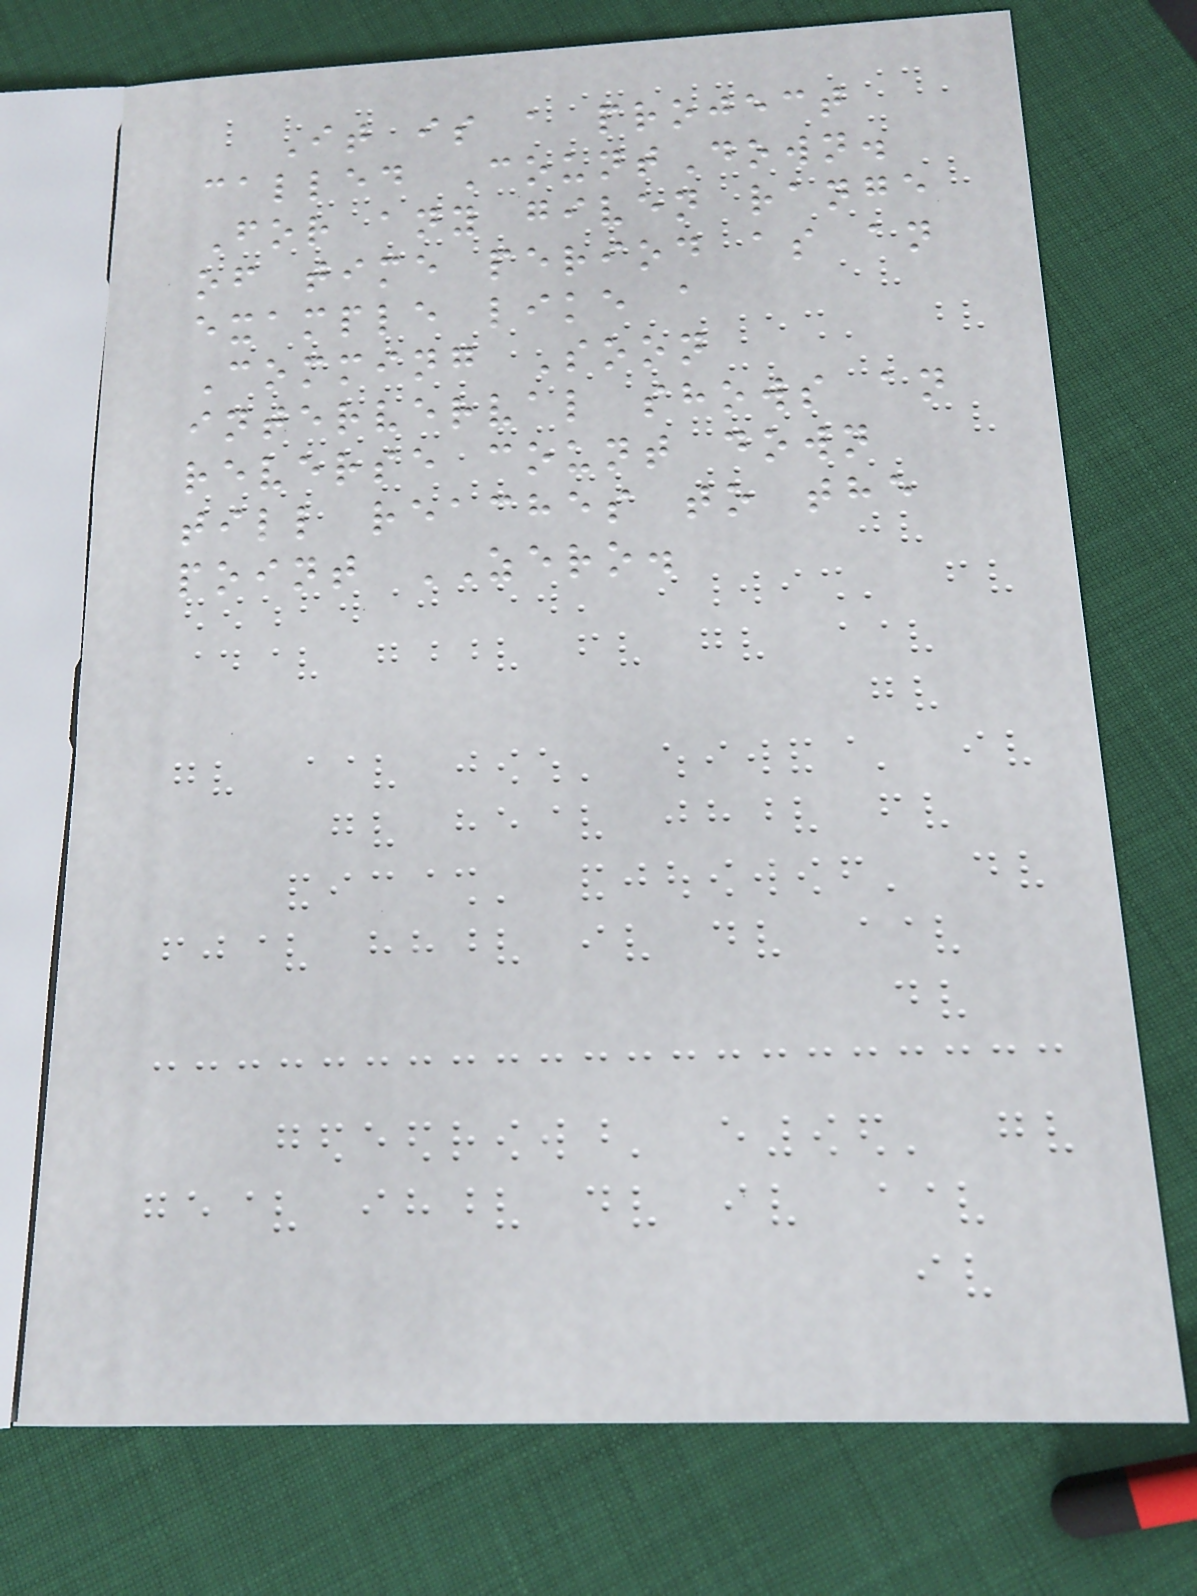It is a project
called CountDown.
For any given range
of time period as an
example like a
Comming Soon
interverval shows an
reverse count down
till reaches to the
point ZERO.
